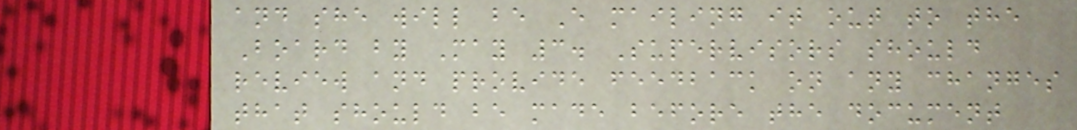and she will be E mailing it out to the
Board by May 3. Supervisors should
review and provide feedback on any changes
that should be made before the document
